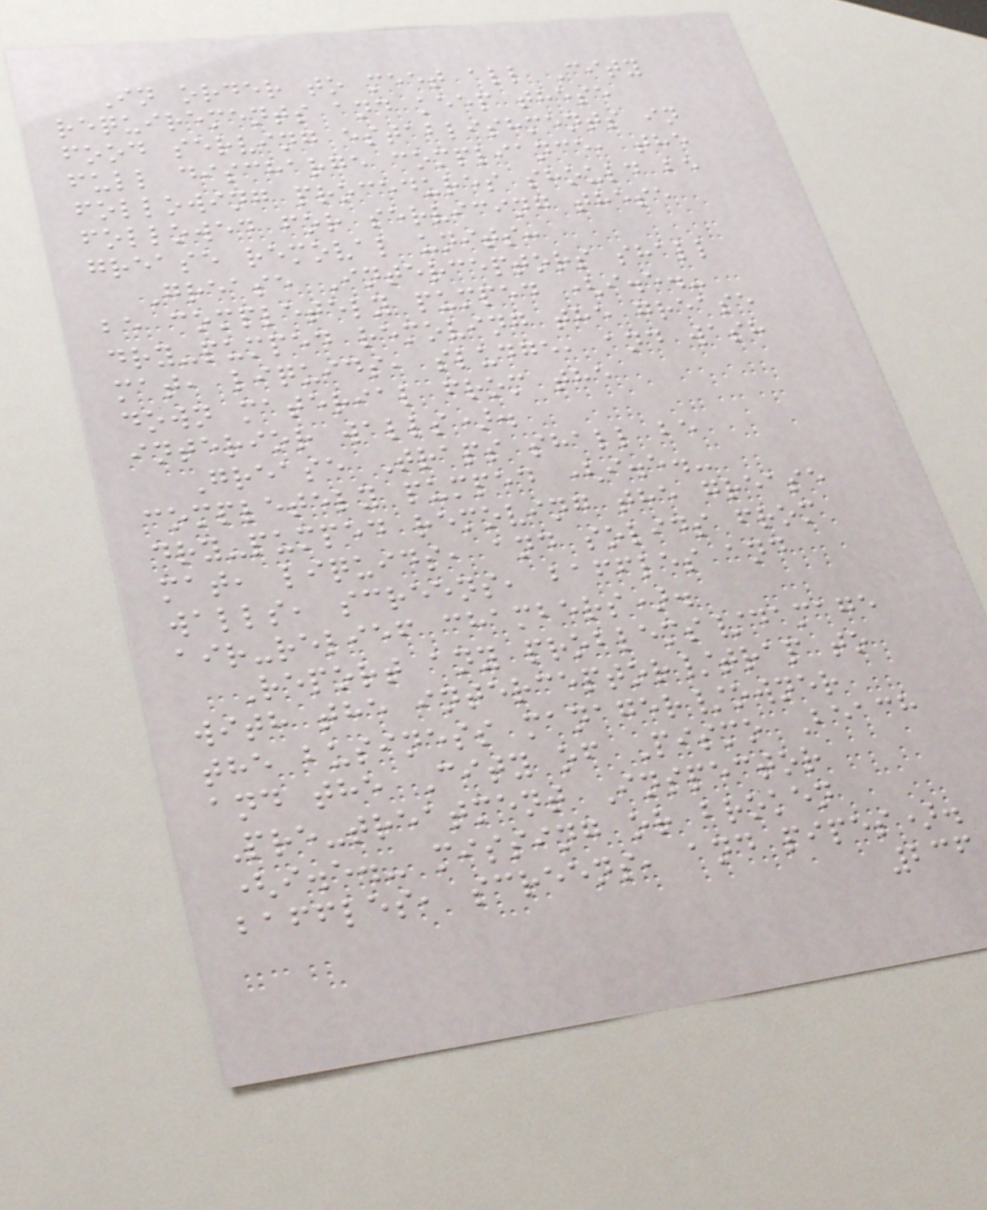In order to meet all City
requirements and keep these
food serving establishments in
full discharge compliance, the
following procedures should be
followed for servicing these
grease removal units:
Grease Interceptors shall
be completely pumped (i.e.-
dry-pumped removing the grease
mat, liquids, sludge, and wash
down material from the
interior walls).
Grease Traps shall be
completely pumped (i.e.-
dry-pumped removing the grease
mat, liquids, and solids from
walls, screens, baffles and
air-relief chambers).
Report any problems/damage
with the interceptor/trap to
the business manager/owner
and the City of Pismo Beach
Pre-treatment Inspector
(i.e.- missing or broken
baffles, screens, and pipes).
236
